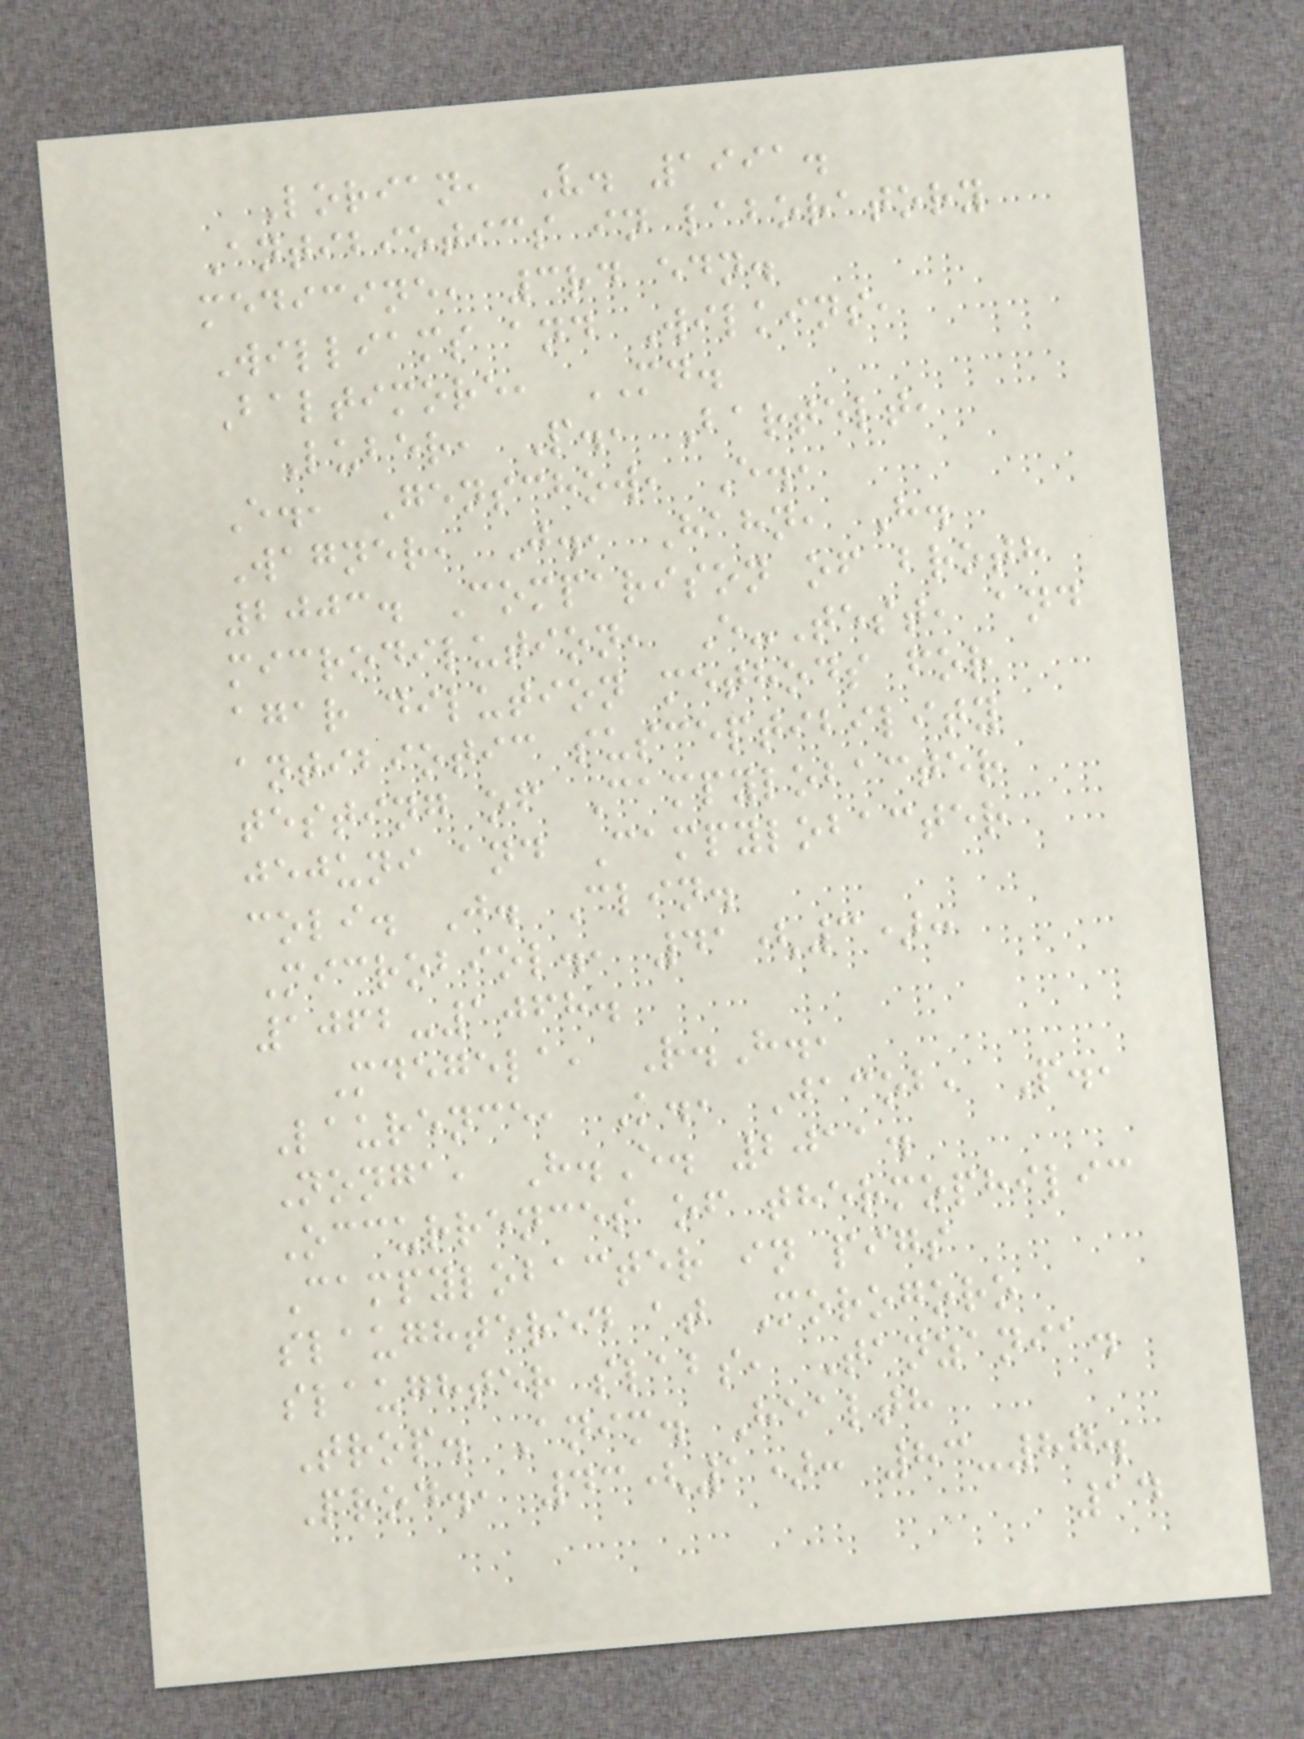Lorian, V. 1991.
Antibiotics in laboratory
medicine, 3rd edn.
Williams and Wilkins,
Baltimore, MD.
Luber, P., Bartelt,
E., Genschow, E.,
Wagner, J., Hahn, H.
2003. Comparison of broth
microdilution, E-Test, and
agar dilution methods for
antibiotic susceptibility
testing of Campylobacter
jejuni and Campylobacter
coli. J. Clin.
Microbiol., 41(3):
1062-1068.
Mdegela, R.H.,
Laurence, K., Jacob, P.,
Nonga, H.E. 2011.
Occurrences of thermophilic
Campylobacter in pigs
slaughtered at Morogoro
slaughter slabs, Tanzania.
Trop. Anim. Health
Prod., 43(1): 83-87.
14
